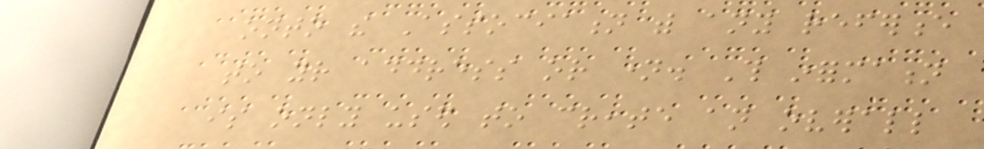onto the Association with any reference
to your address or name. This information
is only used to create an overall
